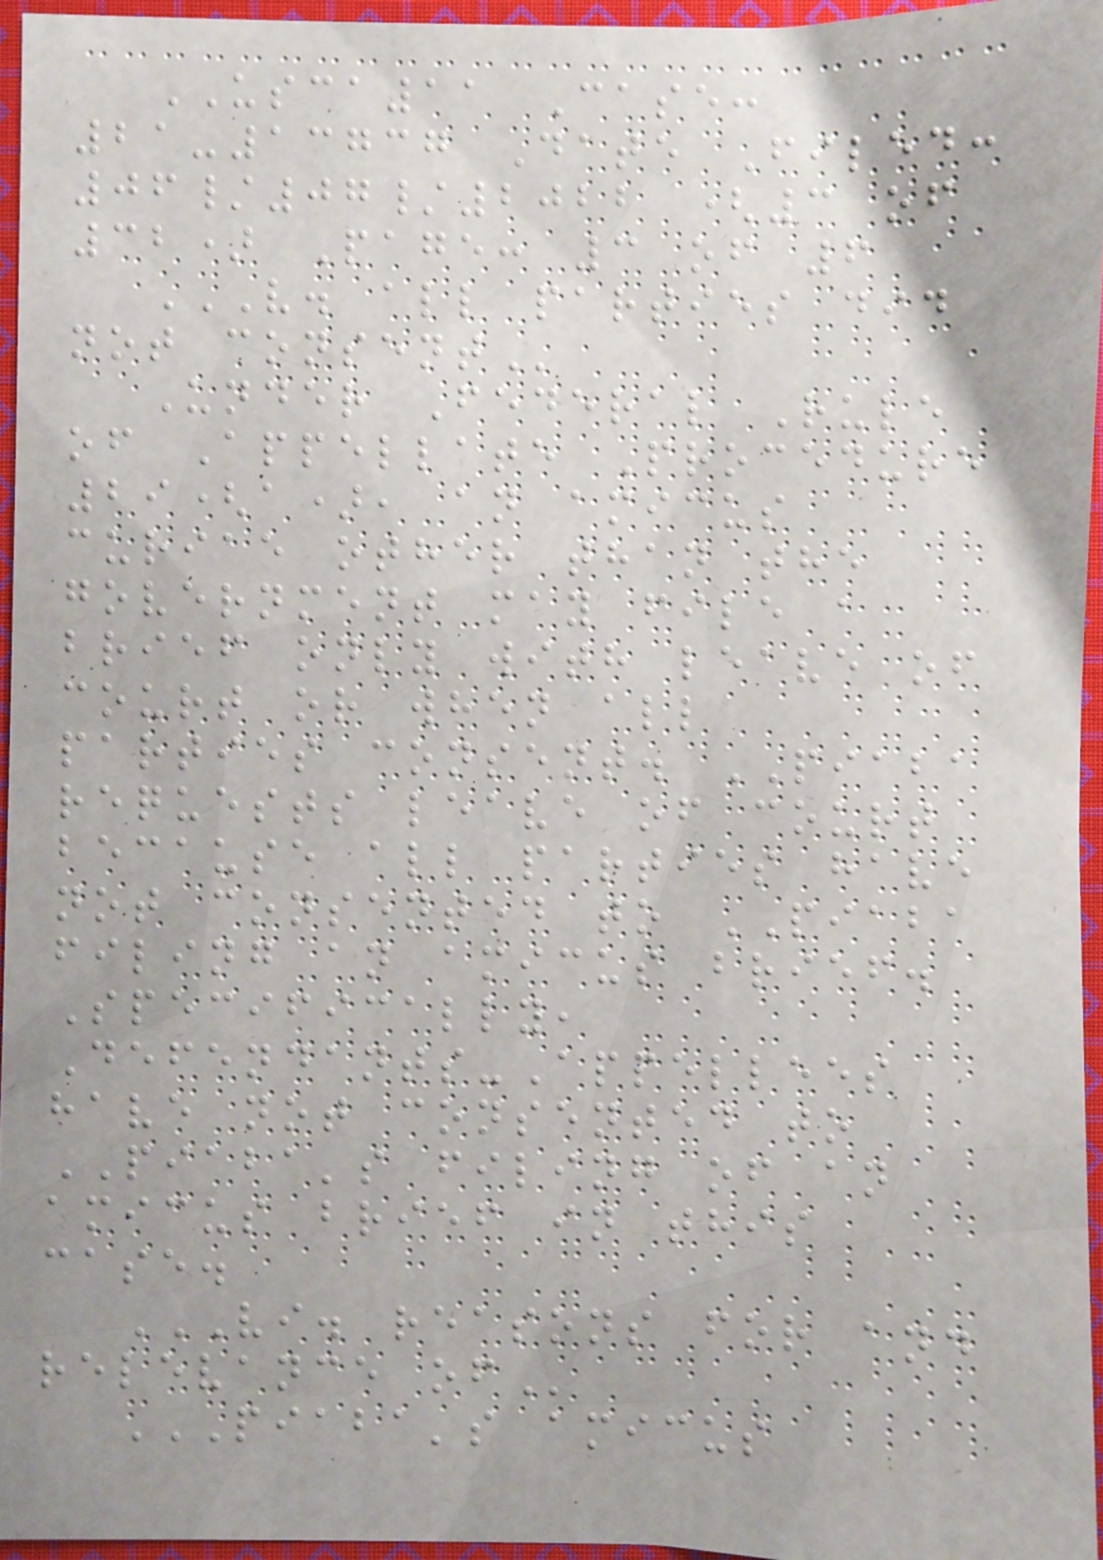USCA11 Case:
21-13737 Date Filed:
06/07/2022 (3 of
32) Page: 3 of 6
V. ALL PARTIES DID
NOT CONSENT
Under Federal Rule
of Appellate Procedure
29(a), an amicus
curiae other than the
government may file a
brief only with leave of
court or when all
parties consent. PIABA
requests leave of court
because all parties have
not consented to PIABA
filing an amicus brief.
Specifically,
Defendants-Appellees
have not consented to
PIABA's filing of an
amicus brief in this
case.
VI. REASONS FOR AND
RELEVANCE OF
PIABA'S AMICUS
